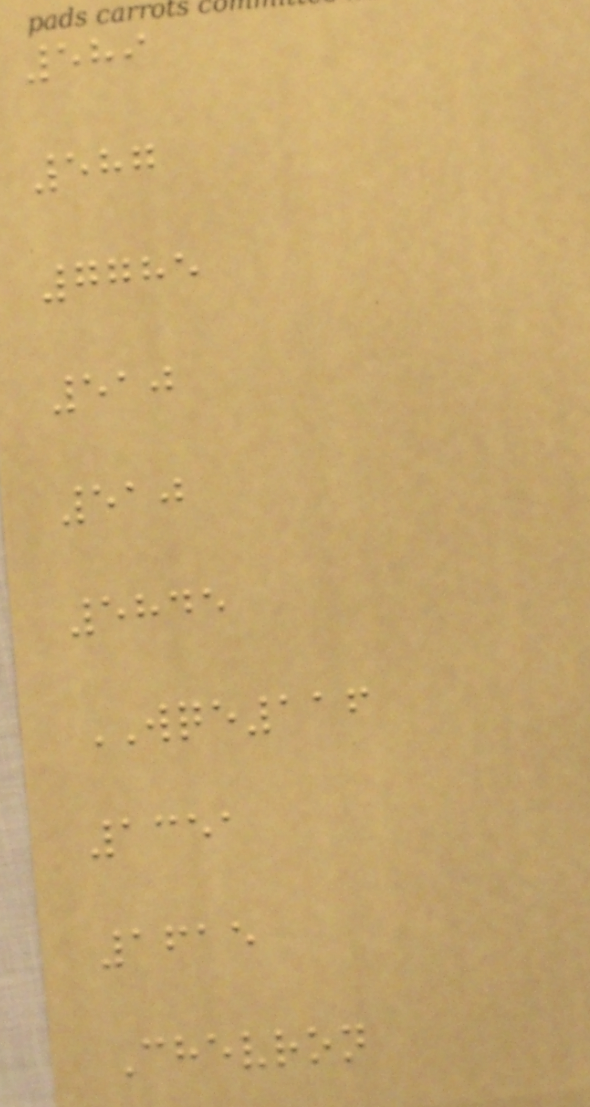589
587
7785
510
510
5845
WQE116
1351
1615
Chevron
